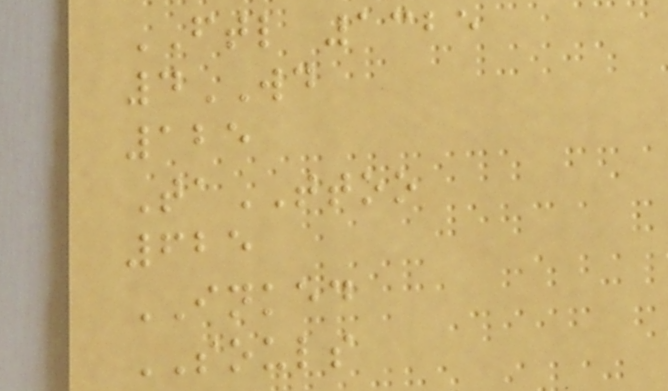FTL 1325
4WD
125
TaTTOO
625
INKED
SOULS
